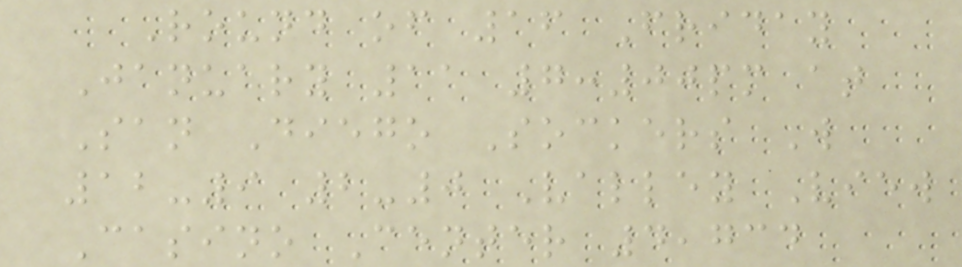Round of 16 Friday
January 11 7:00pm at
San Diego Sockers W
12-9 2-0 Valley View
Casino Center 4,734
